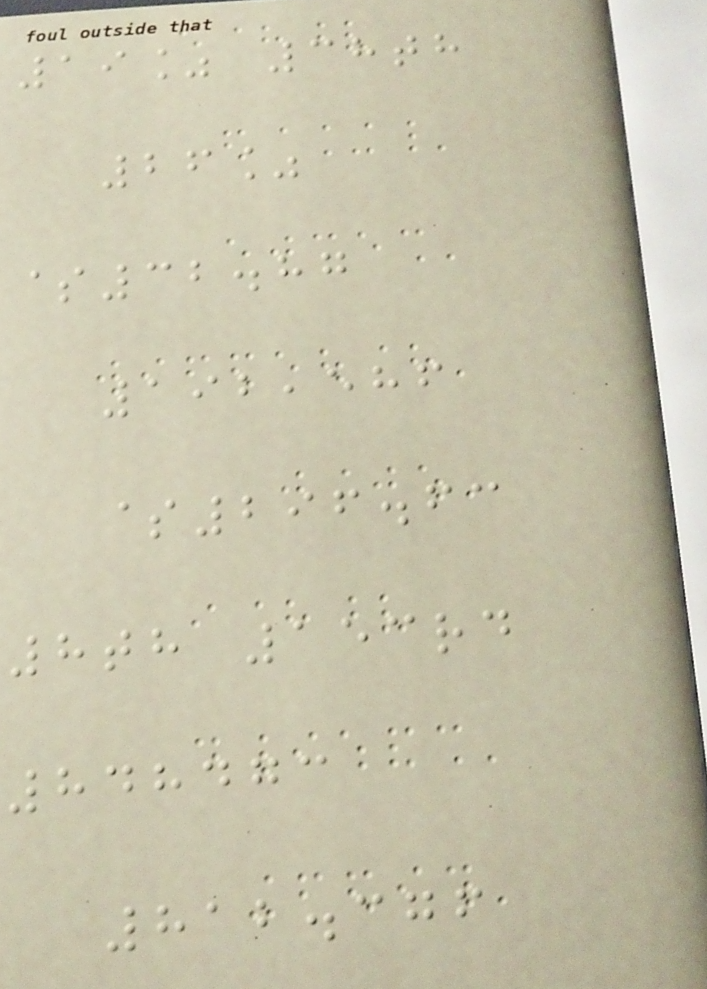19% 38th
26%
$32.87
192,586
$296.63
8th 153rd
848473
812.376
